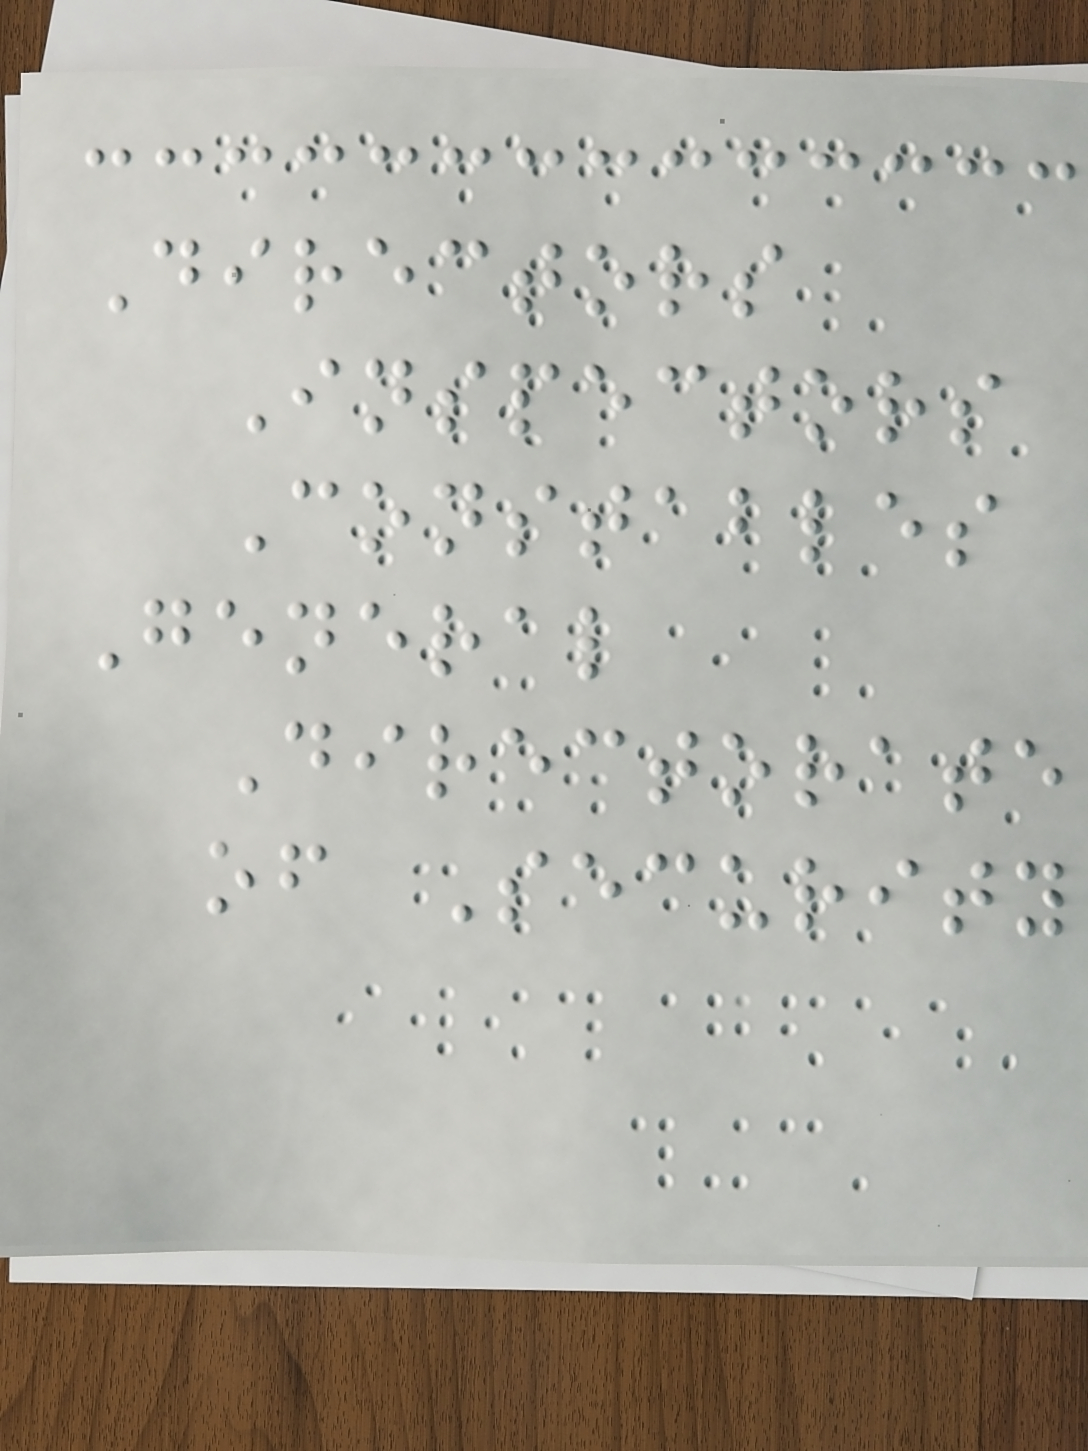Directors
Inspectors
Constables
General
Directorate
of Security
